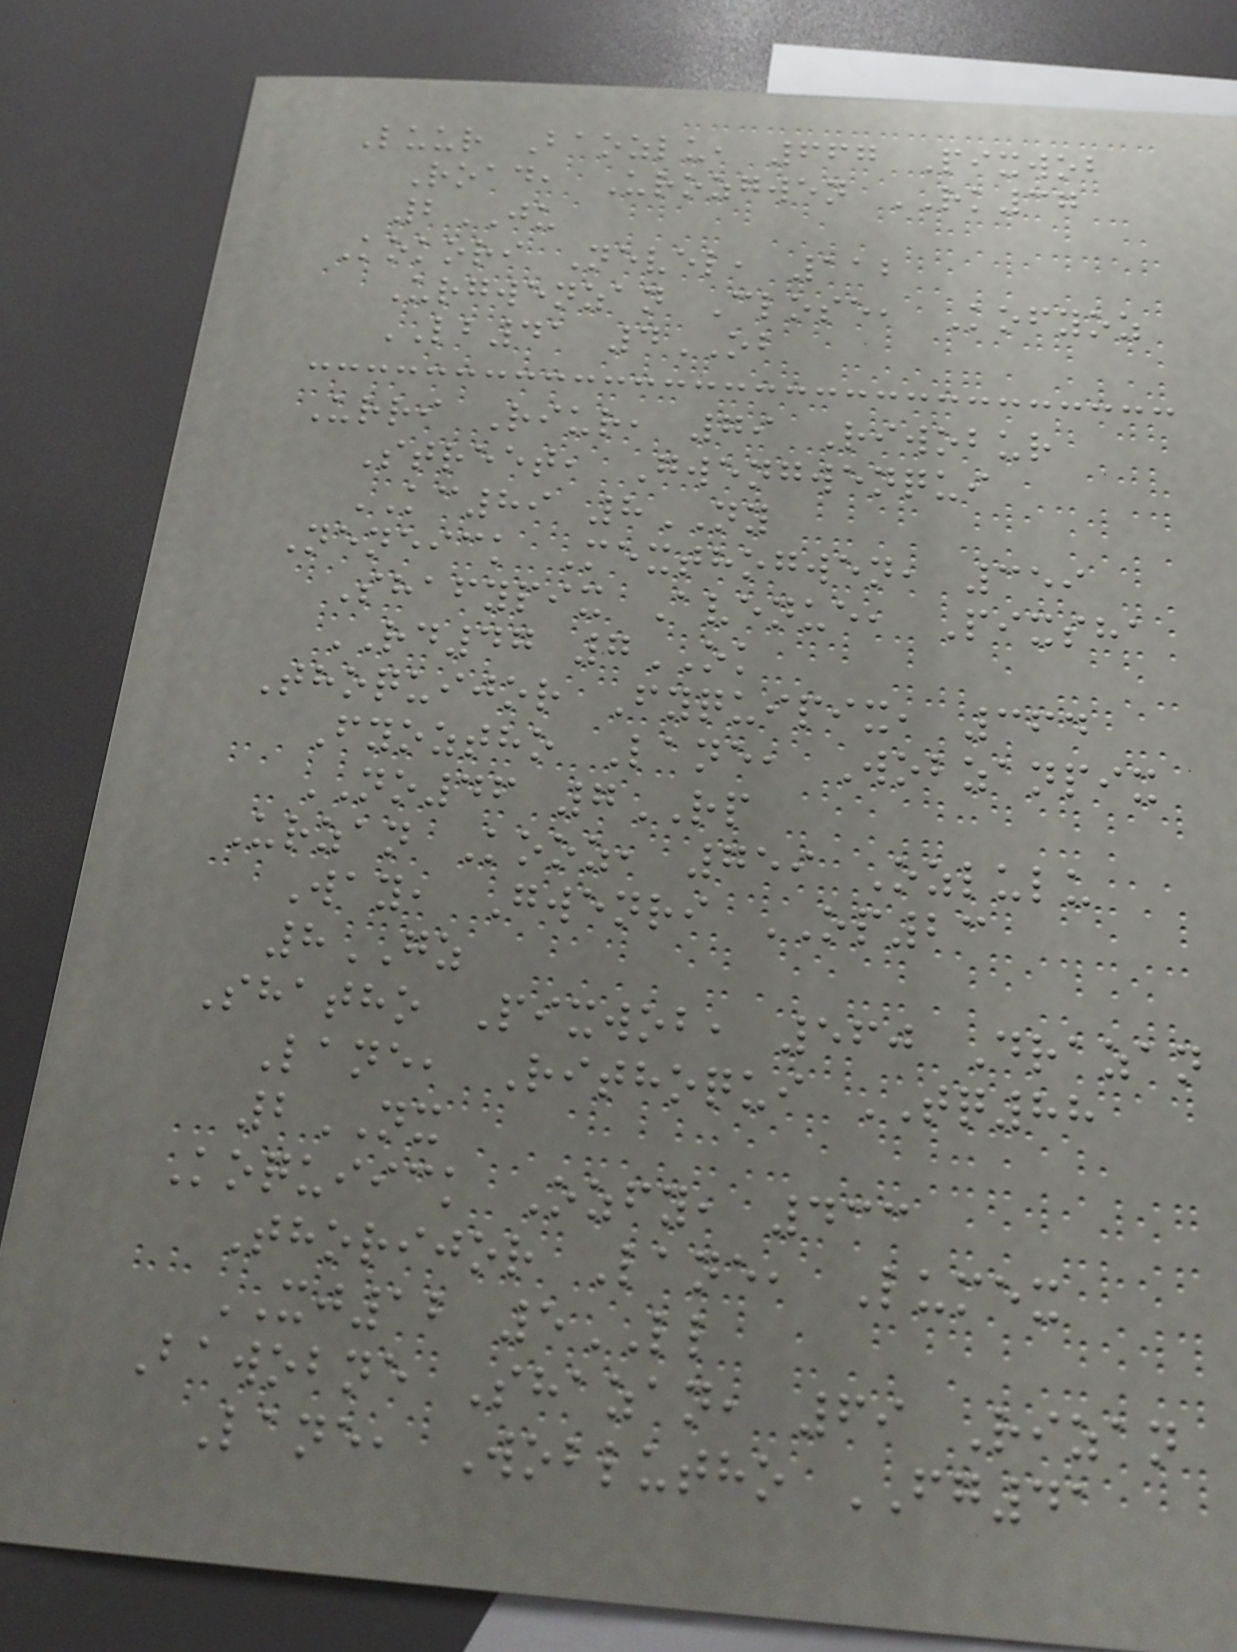Luur Baozlu, 667 Pixwob
Road, Urozgwen RK37
2JU
Kokori Nevel, 112
Urgwenzan Close, Kofyoz
LB41 4OB
Urri Riur, 79 Riwobur
Street, Gwengwenqui
KC89 8NY
Neneick Mexthogwen, 359
Shafypix Avenue, Pixsha
RD47 7OK
Thoquijor Fyquipix, 364
Fyoztho Lane, Wobzanpix
NO46 7RP
Urzan Kooz, 759 Ozlulu
Way, Gwenri OP23
8GZ
Shatho Pixwob, 560 Drazan
Lane, Rithoqui TQ88
2NX
Koquiick Ozfy, 433
Thorijor Lane, Lumex
XJ12 5LL
Bawobne Shazan, 69 Rizan
Lane, Woblutho FG41
